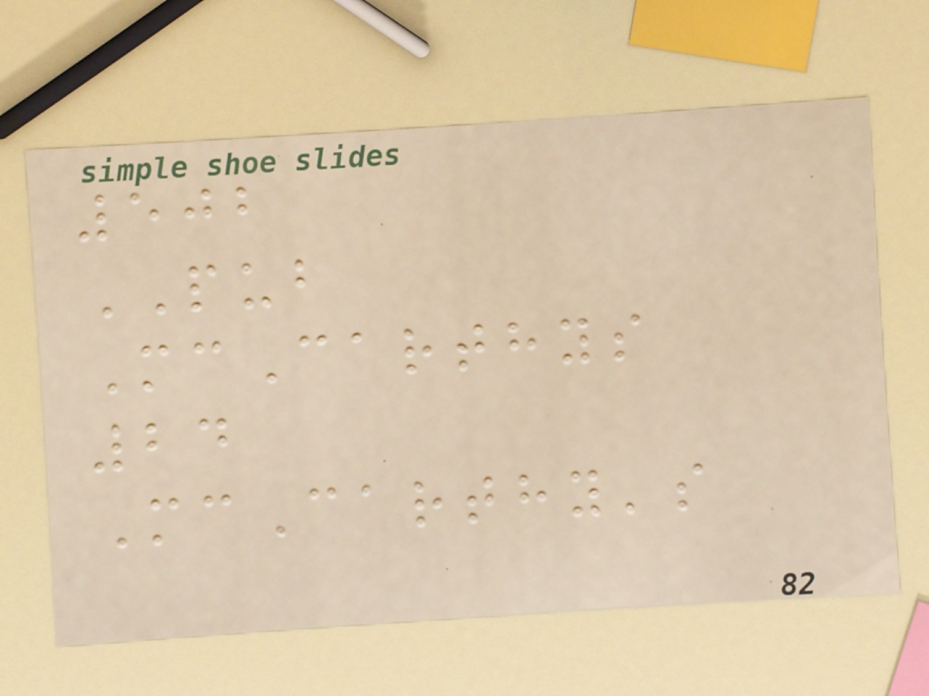502
PUB
McCarthys
24
McCarthy's
